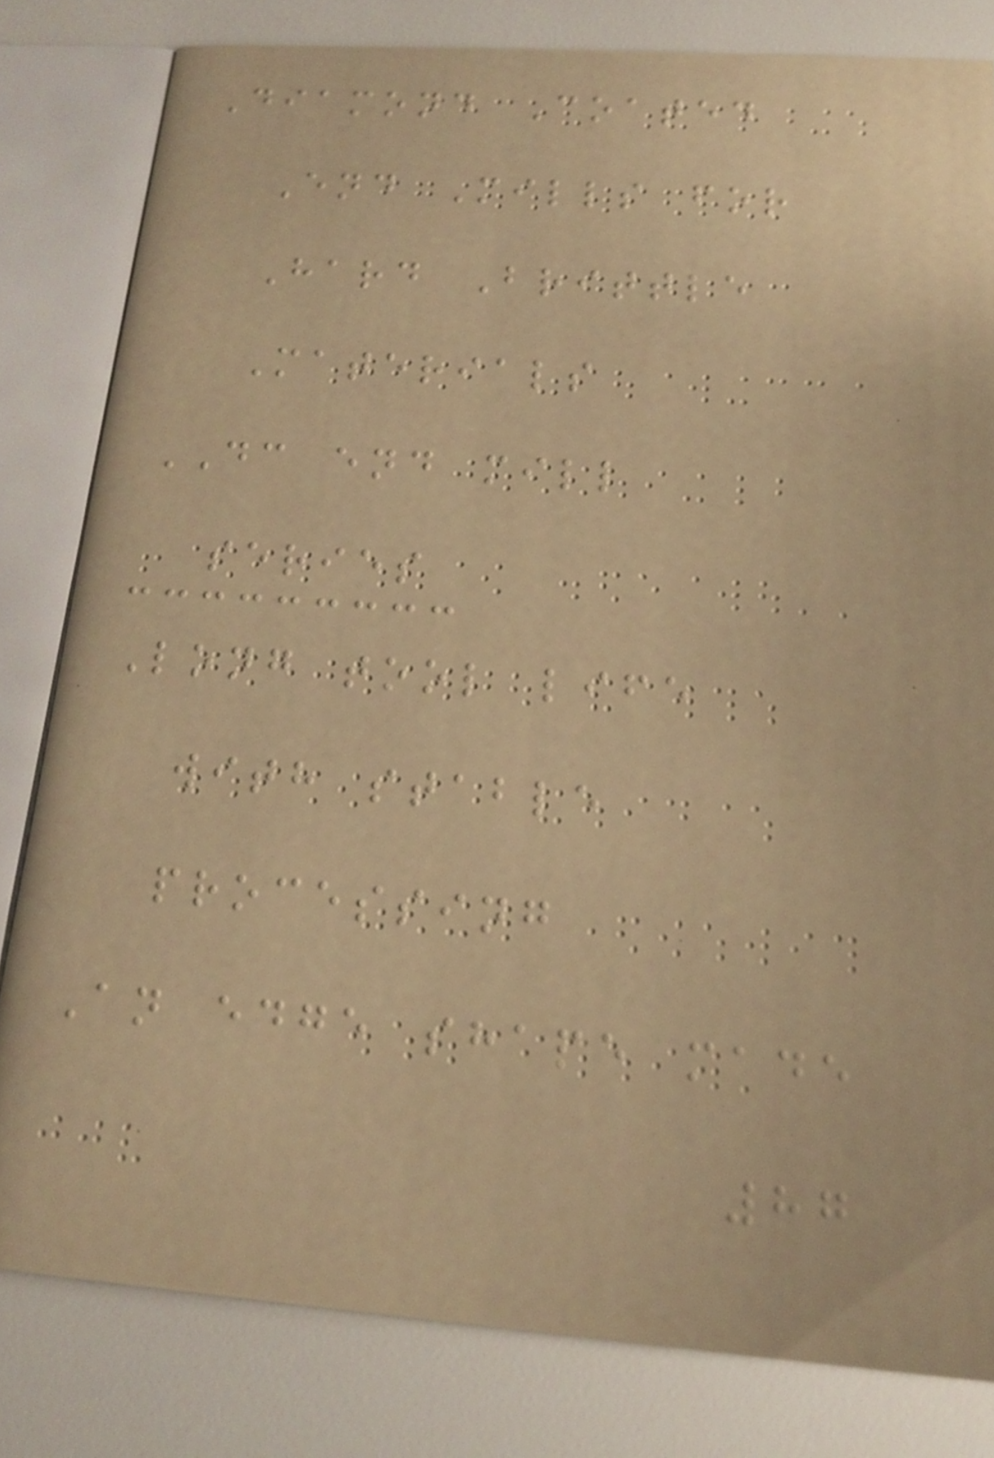Diamond Coated
End Mills for
Hard Brittle
Materials
DC end mill
series
Long tool life
with stable
processing
An edge shape made
87
